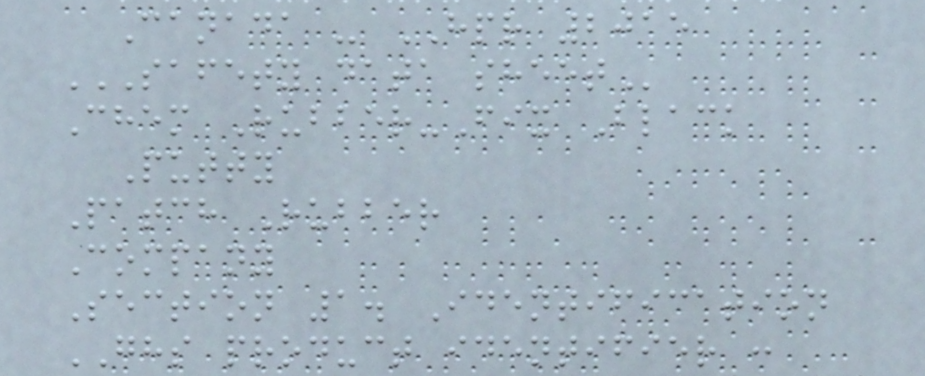Canada - HPR 2015
SAFETY DATA SHEET
Chem Rubber-Fix Black
Putty
Patch Rubber
Company
Section 1. Identification
GHS product identifier :
